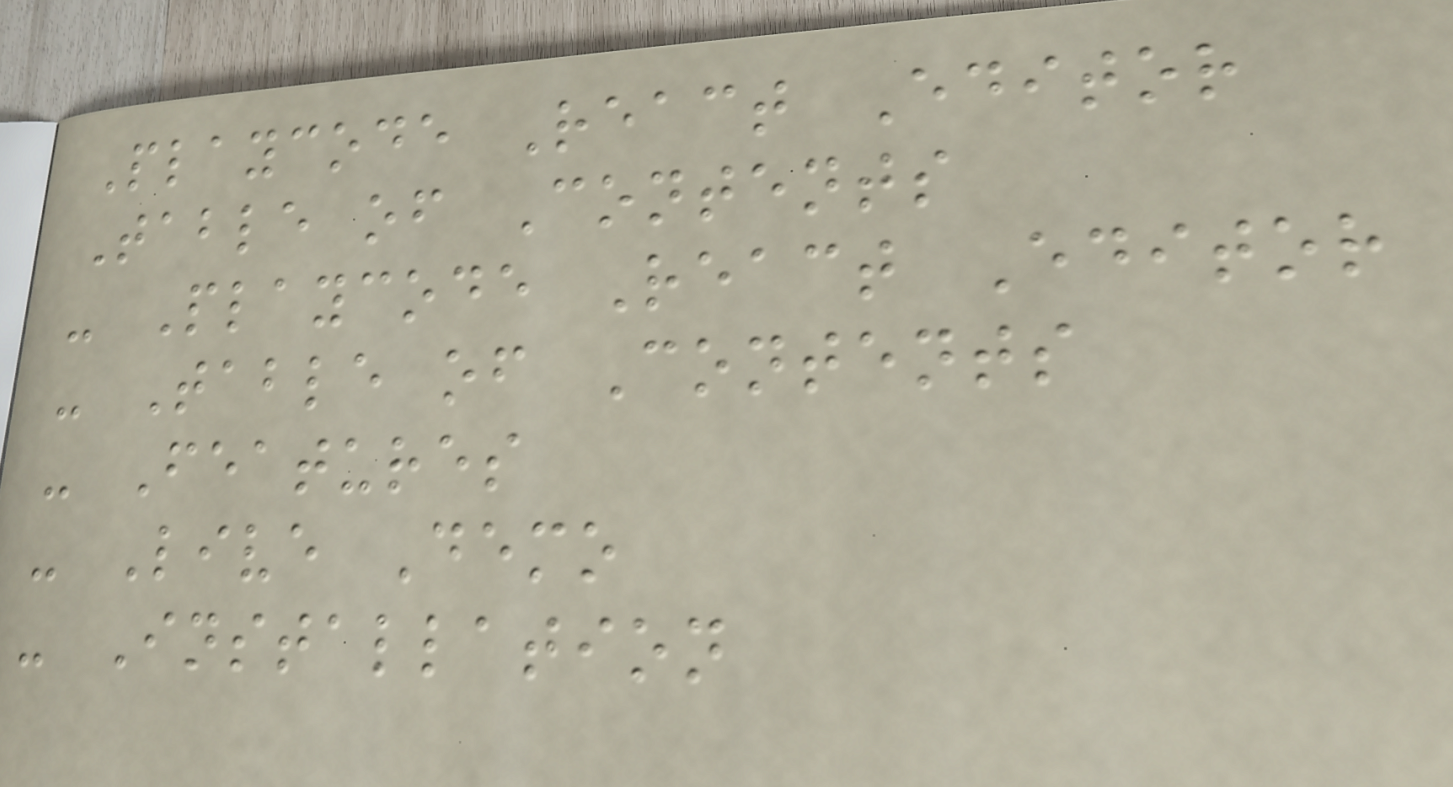Playcode React Editor
Table of Contents
- Playcode React Editor
- Table of Contents
- Features
- Live Demo
- Installation
